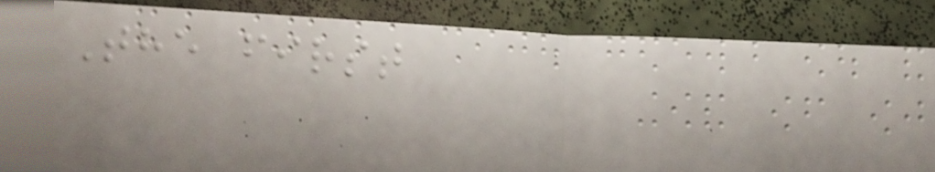The first
